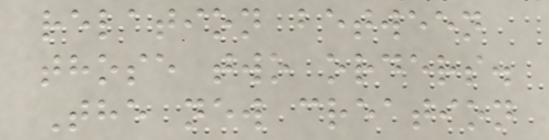relation between
those two orders.
The new creation
